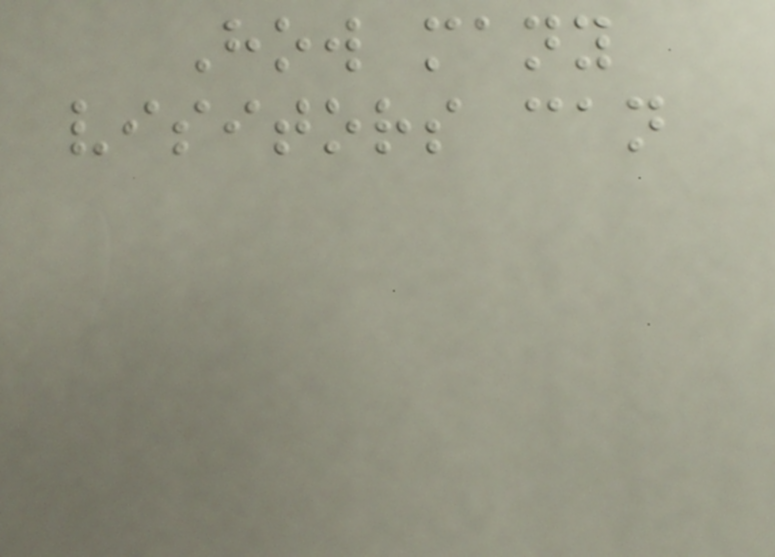How many
visitors can
